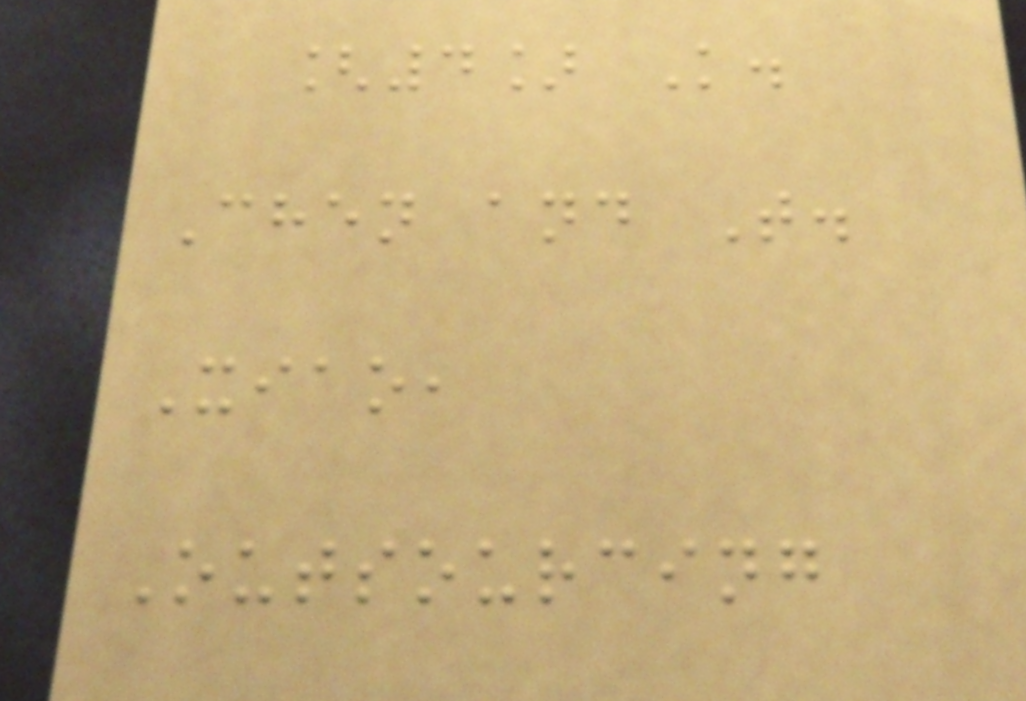[4] K.
Chen and T.
Xiao,
Outsourcing
